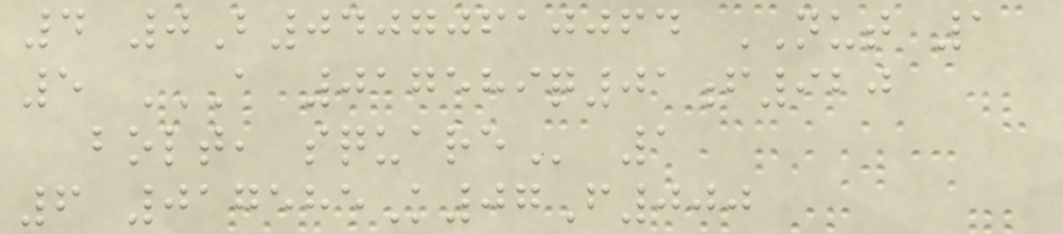4 0B04070610064 NUT 1
5 A 017589Q01F920
BOLT, SQUARE 1
6 017585K07F000
